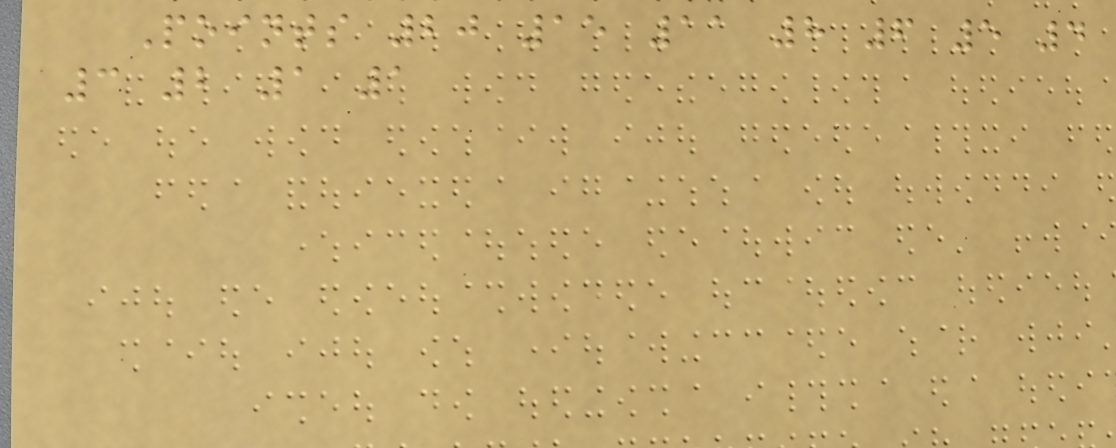Points 20 15 11 8 6 5 4
3 2 1 1
